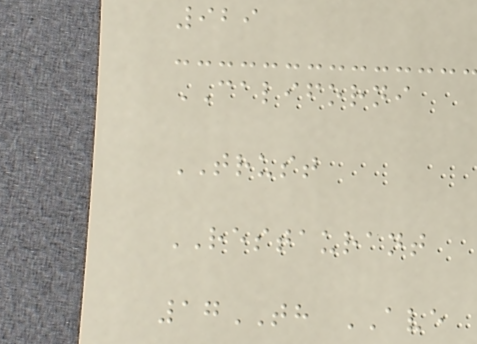929
CALIFORNI
TRUST
RESTAURANT
17TH AVE
